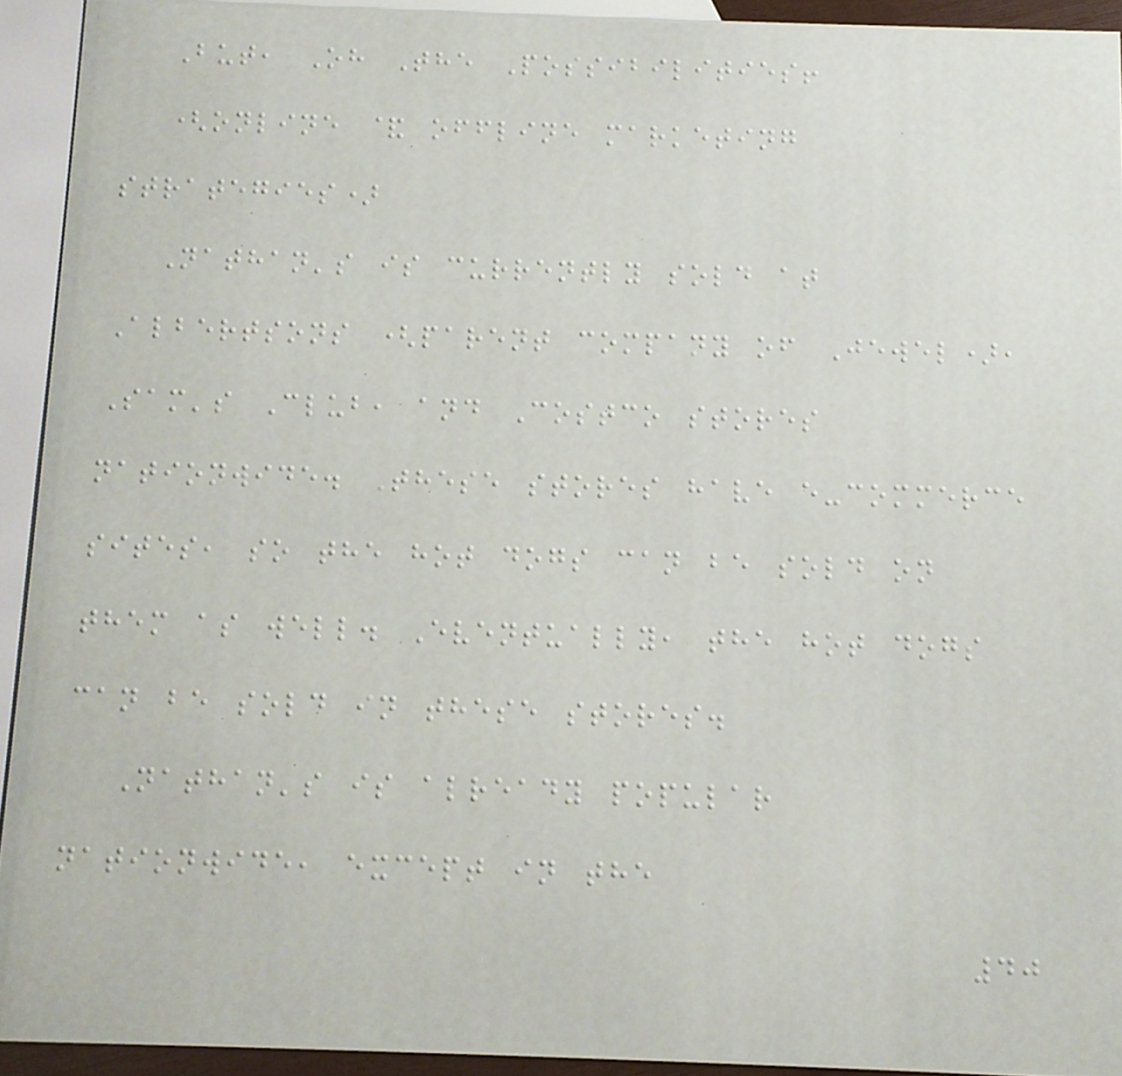But, Oh The Possibilities!
(online & offline marketing
strategies)
Nathan's is currently sold at
Albertsons (parent company of Jewel),
Sam's Club, and Costco stores
nationwide. These stores have e-commerce
sites, so the hot dogs can be sold on
them as well. Eventually, the hot dogs
can be sold in these stores.
Nathan's is already popular
nationwide, except in the
40
